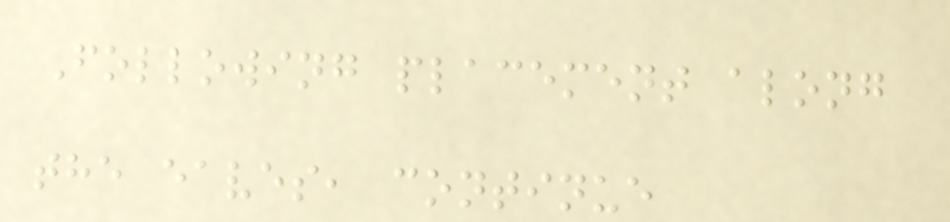Following placement along
the eaves, continue
